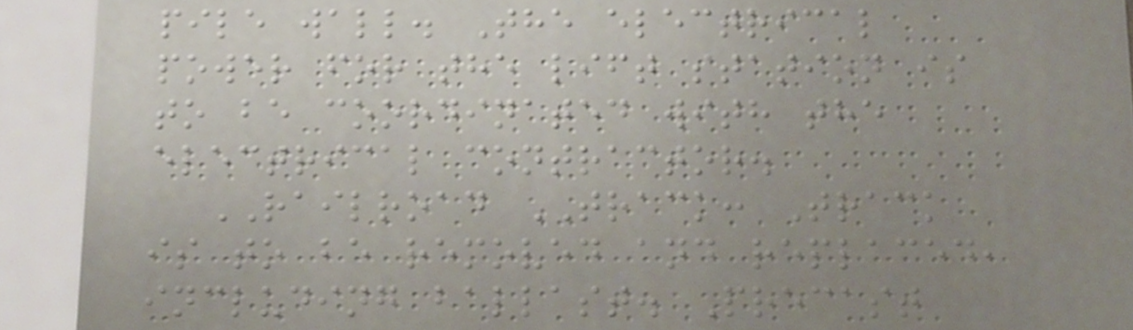pile wall. The electrical
power for the lift station is
to be coordinated with the
electrical contractor.
RAILROAD TRACK: Track
is to be removed and replaced,
including ballast. Precast
